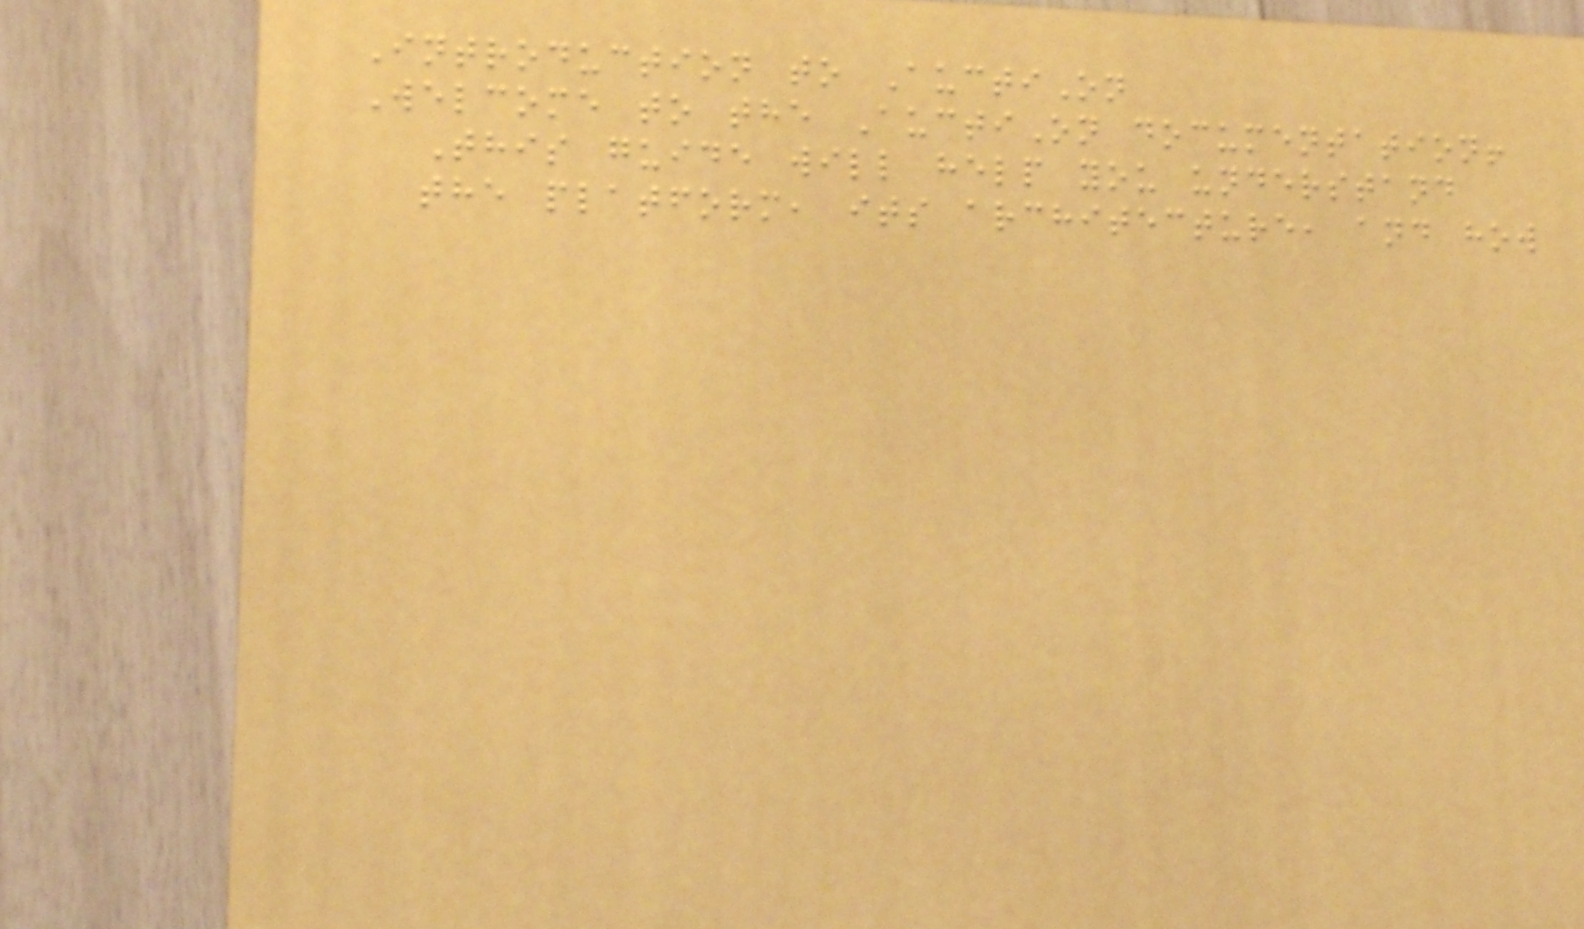Introduction to AuctiOn
Welcome to the AuctiOn documentation!
This guide will help you understand
the platform, its architecture, and how
